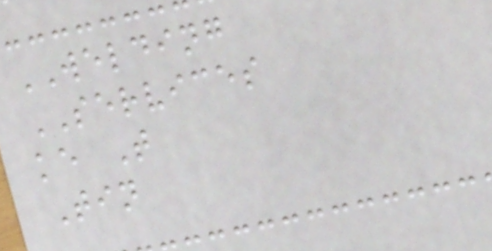WELDING
SERVICES
ke T
Tin
